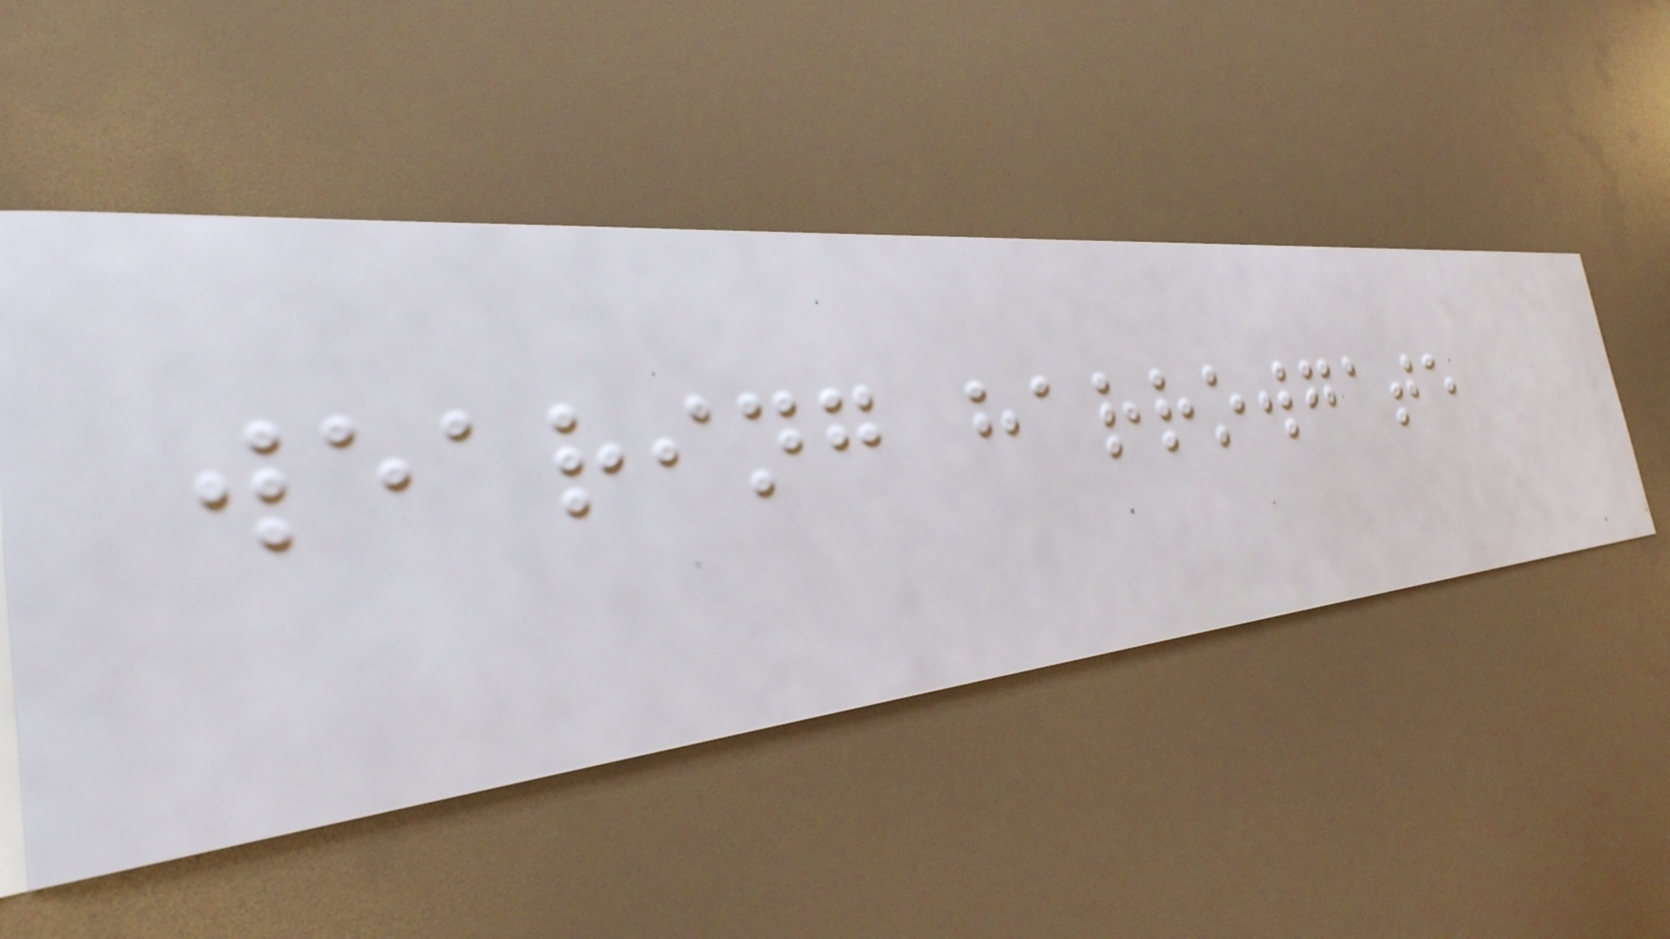wearing harrowgate
